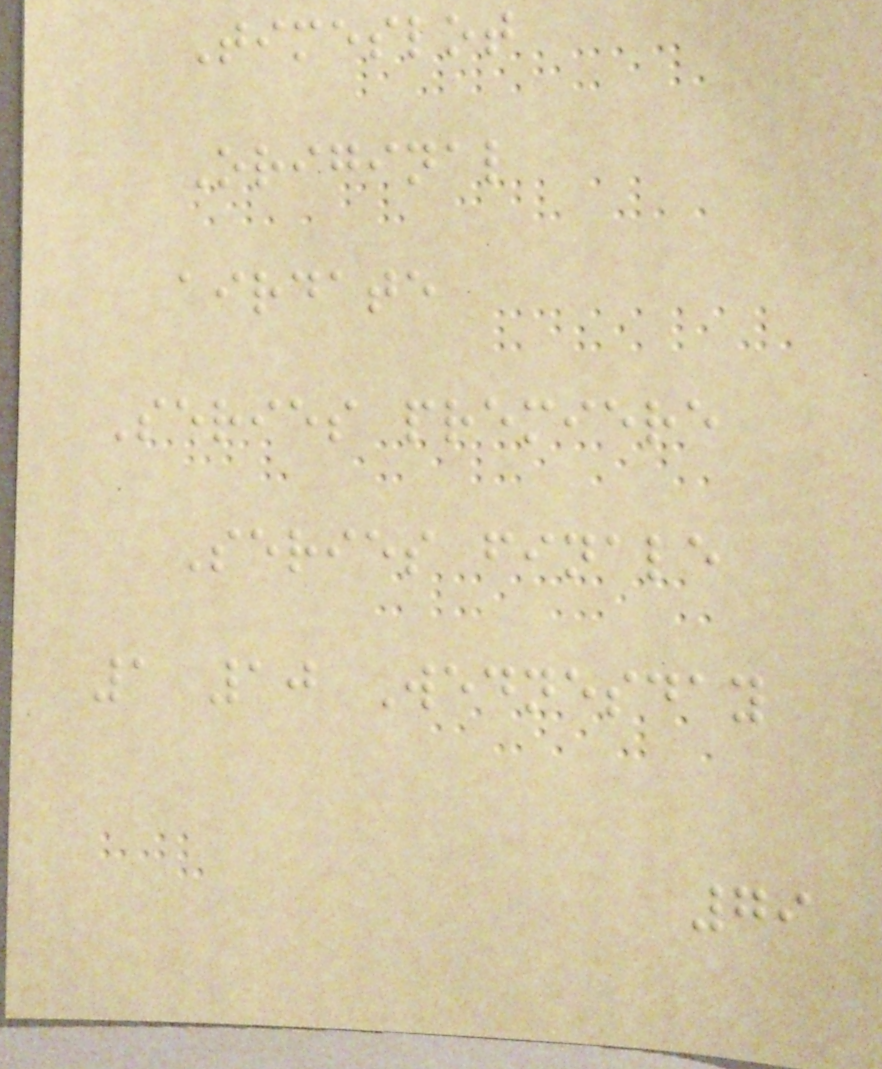Timeslot
Original
airdate
Series premiere
Series finale
1 10 Wednesday
79
